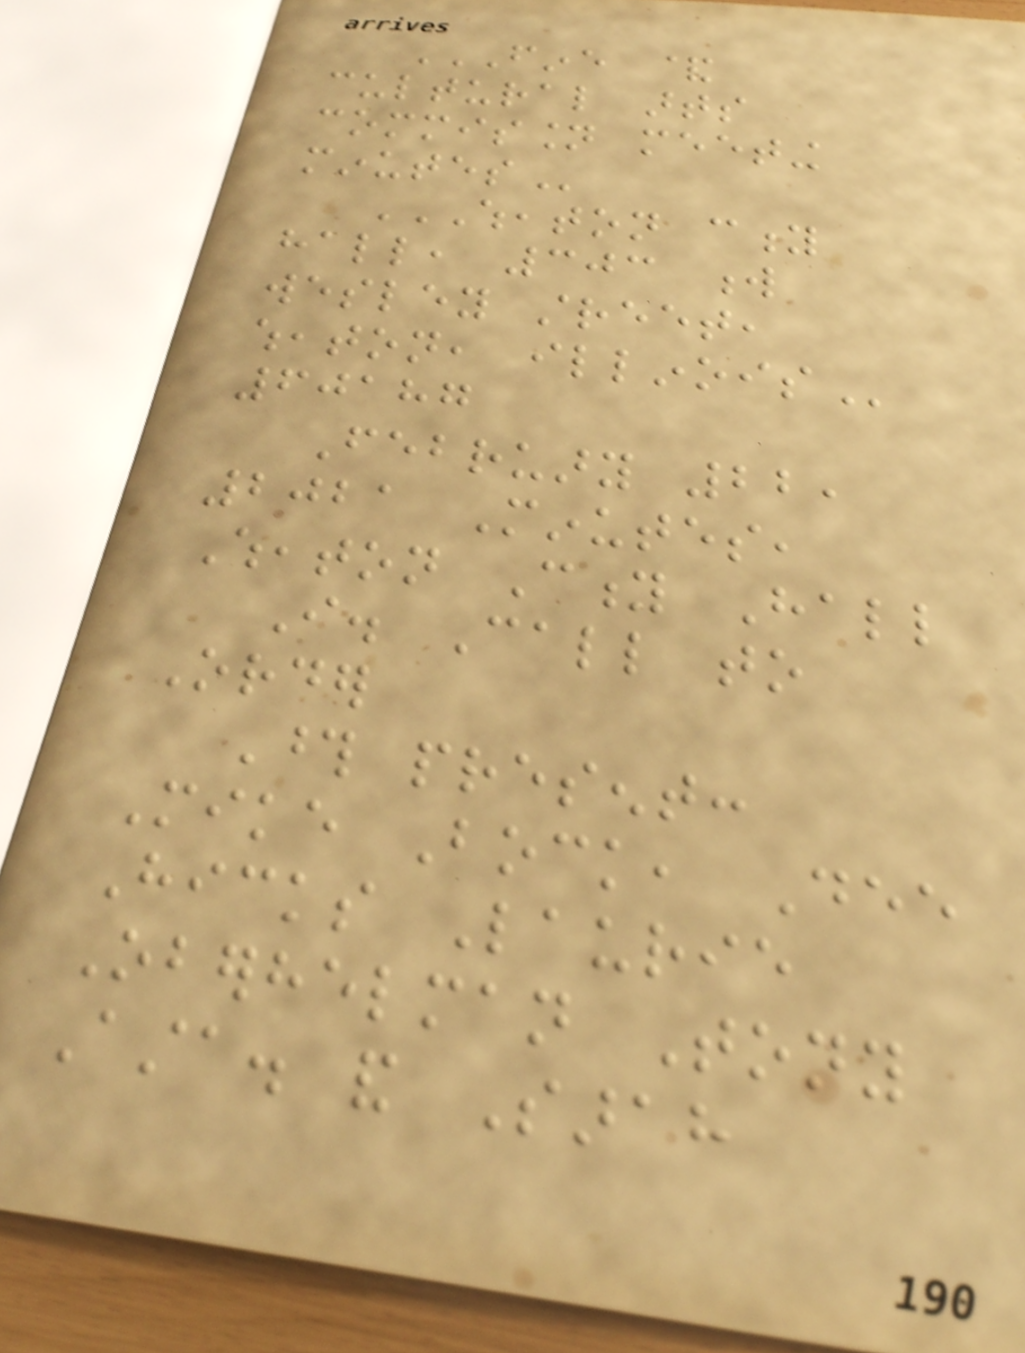FINE &
CULTURAL ARTS
COMMISSION MEETING
MINUTES
WHEATON CITY
HALL, 303 W
WESLEY STREET,
WHEATON, ILLINOIS
60187
February 22,
2021 Minutes,
Wheaton City Hall
I. Call to
Order
Those present:
Mike Bock, Dee
Hicks Laurie
Oberhelman Tony
Asta. and Sarah
